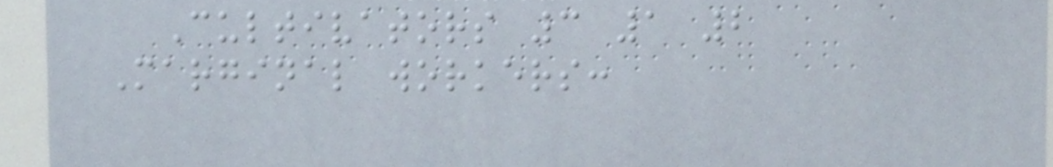Cultivators 3 1 2
Marginal workers:
